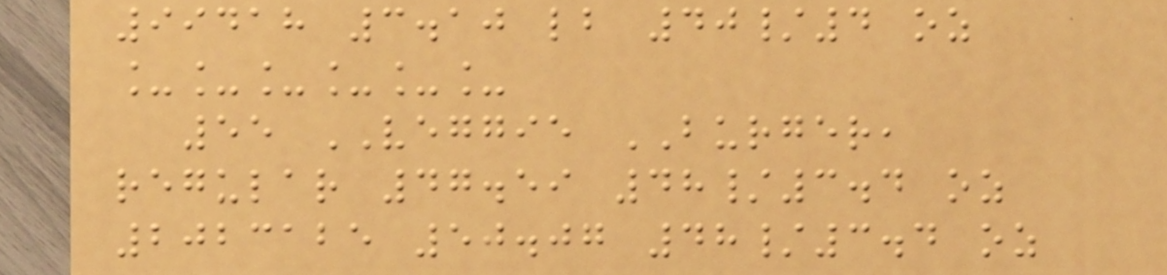99418 3.10 lb 40/4 oz
______
55 VEGGIE BURGER,
regular 47.59 48/3.4 oz
2023125 50.07 48/3.4 oz
